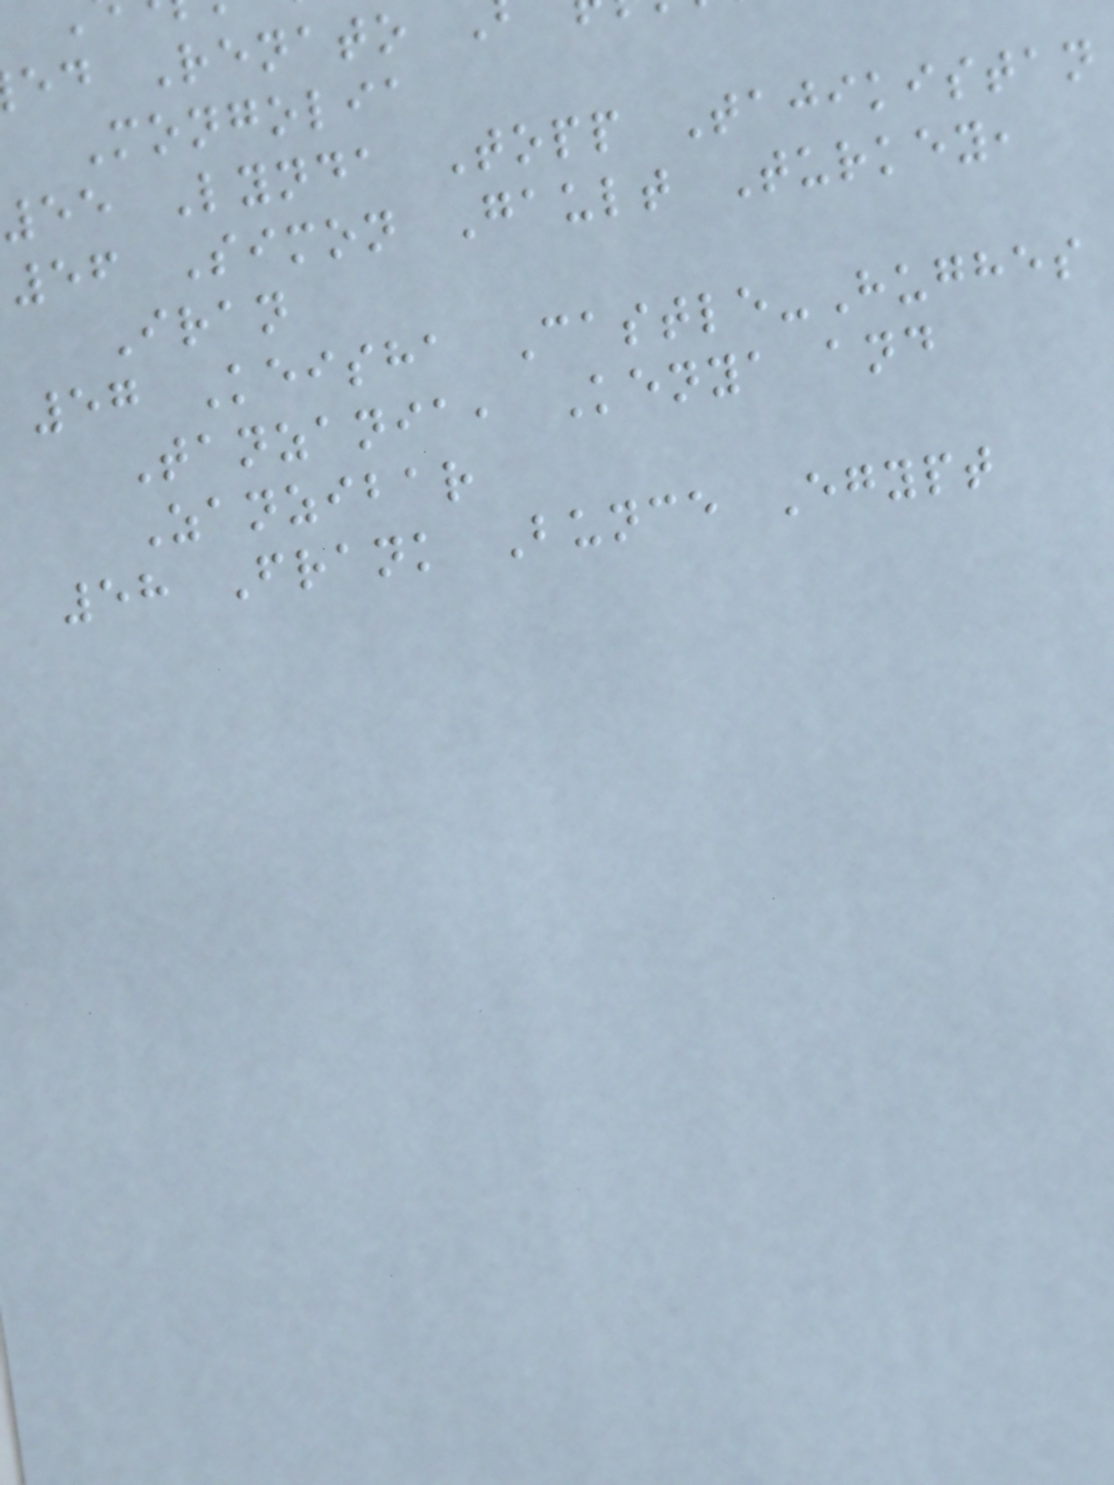ed Renato
Mongolia
55 Lynda Topp Tajikistan
56 Simon Gault Turkey,
Iran
57 Keisha Castle-Hughes
Tanzania, Kenya and
Zanzibar
58 Frank Bunce Egypt
